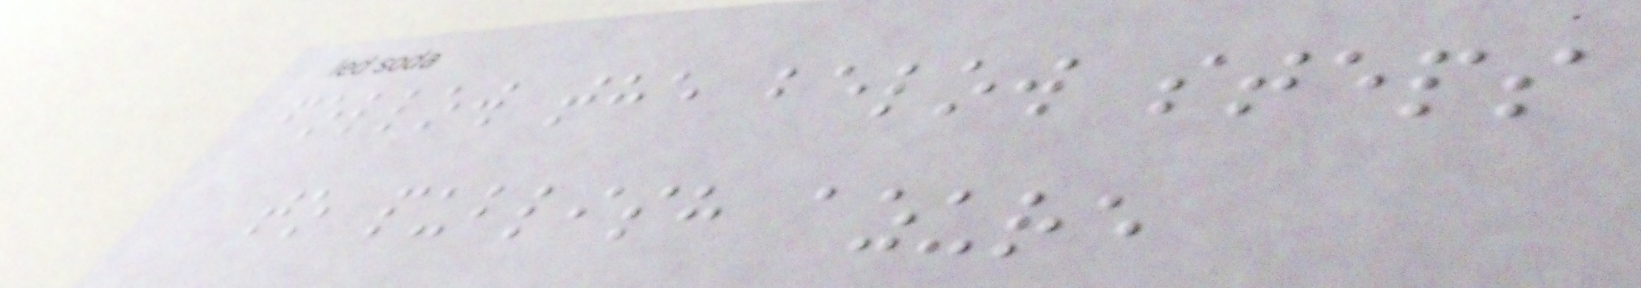follow the below steps
to publish azure
